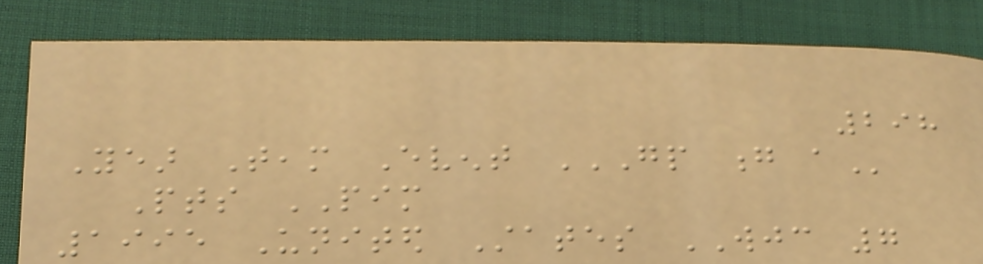298
Year Team Event GP G A
Pts PIM
1995 United States WJC 7
